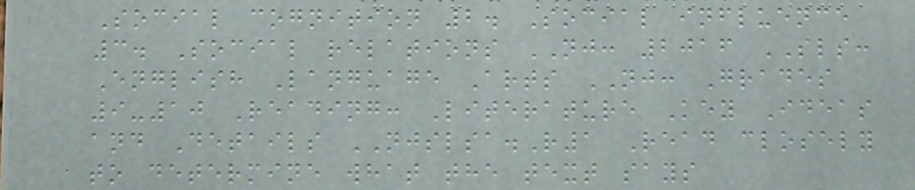Social cognition 2. Social influence
3. Social relations NJ: 2016 SLS:
English Language Arts NJ: Grades
9-10 Reading: Literature Key Ideas
and Details NJSLSA.R1 Read closely
to determine what the text says
